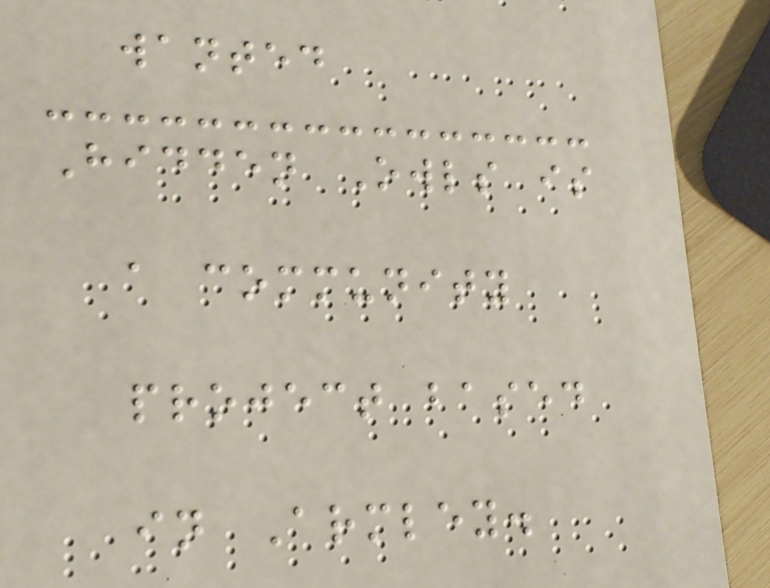wanted
Hidden Owls is
a community
project based
in Armley.
